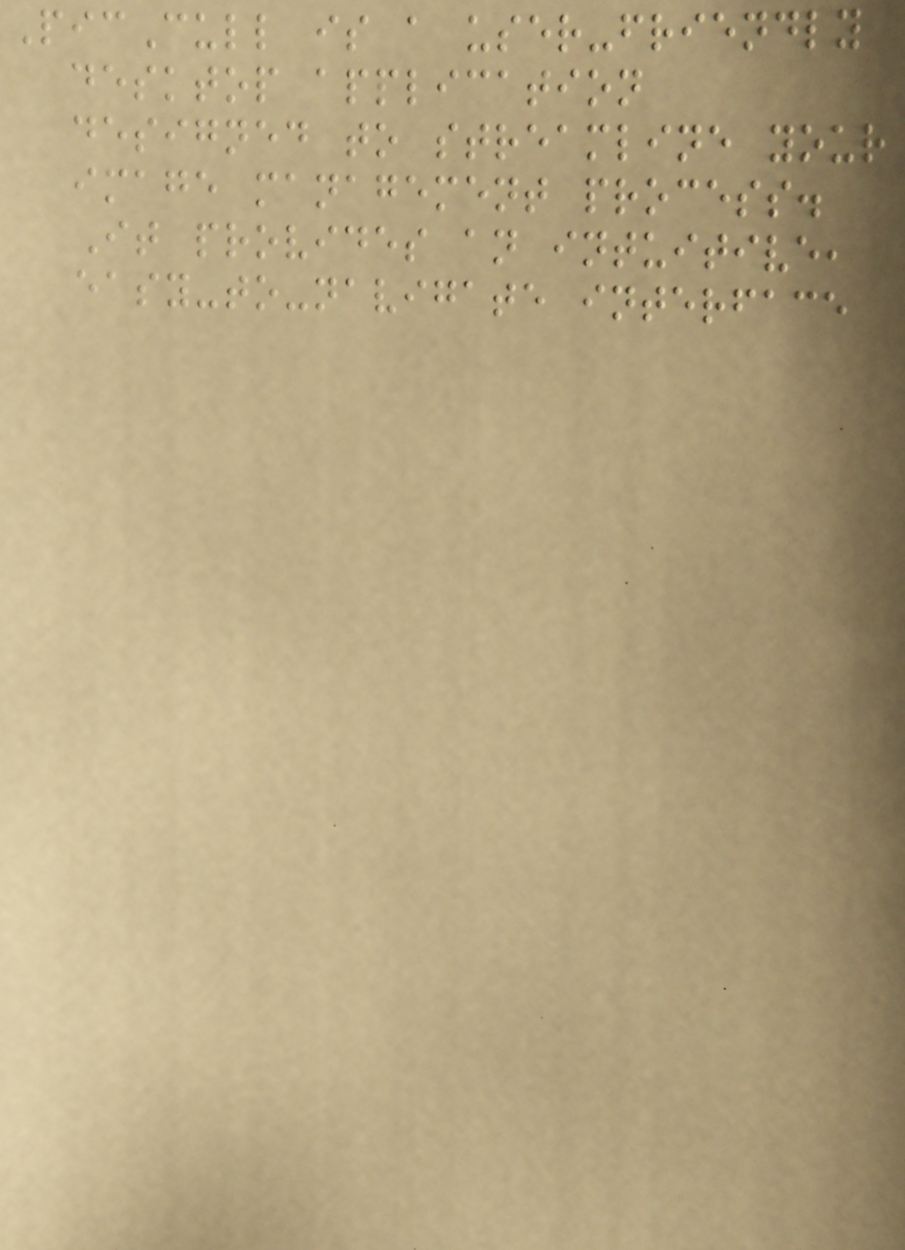PicCull is a user-friendly
desktop application
designed to streamline your
image management process.
It provides an intuitive,
easy-to-navigate interface
